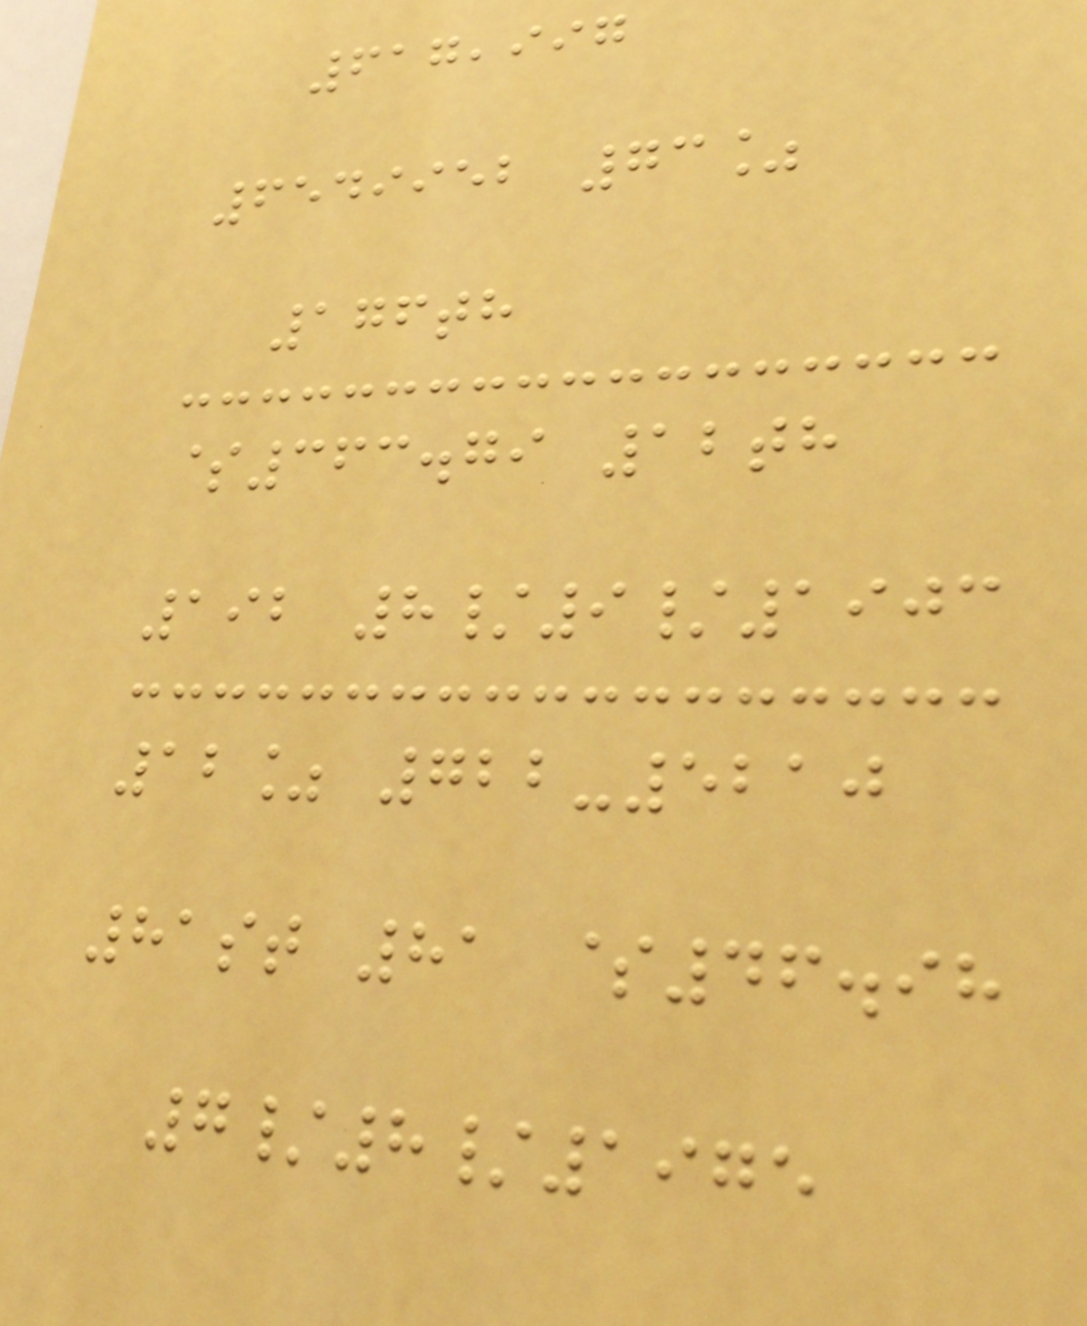617,997
6549952 73%
176th
$363.79 12th
192 8/9/1903
12% 722-5210
81st 81 $46.98
7/8/1975
